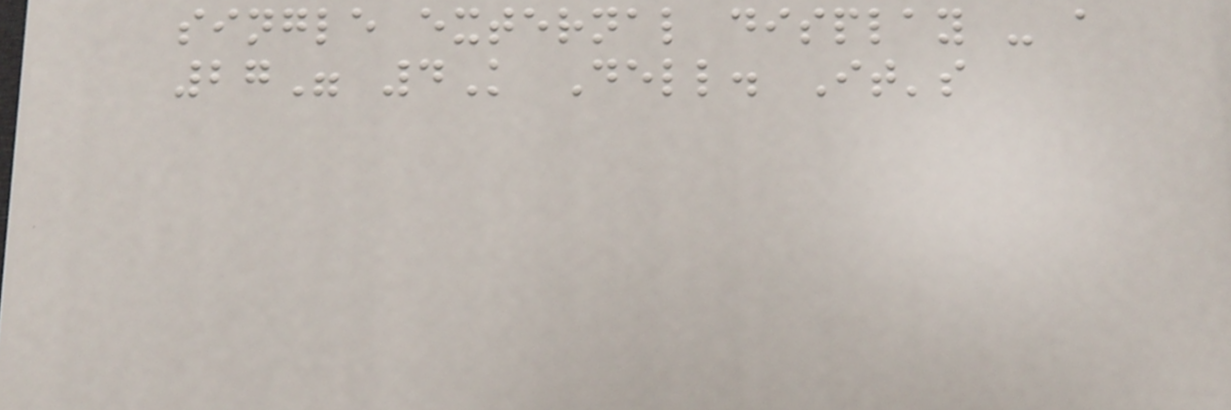single external display - a
27" 4K Dell. It's
